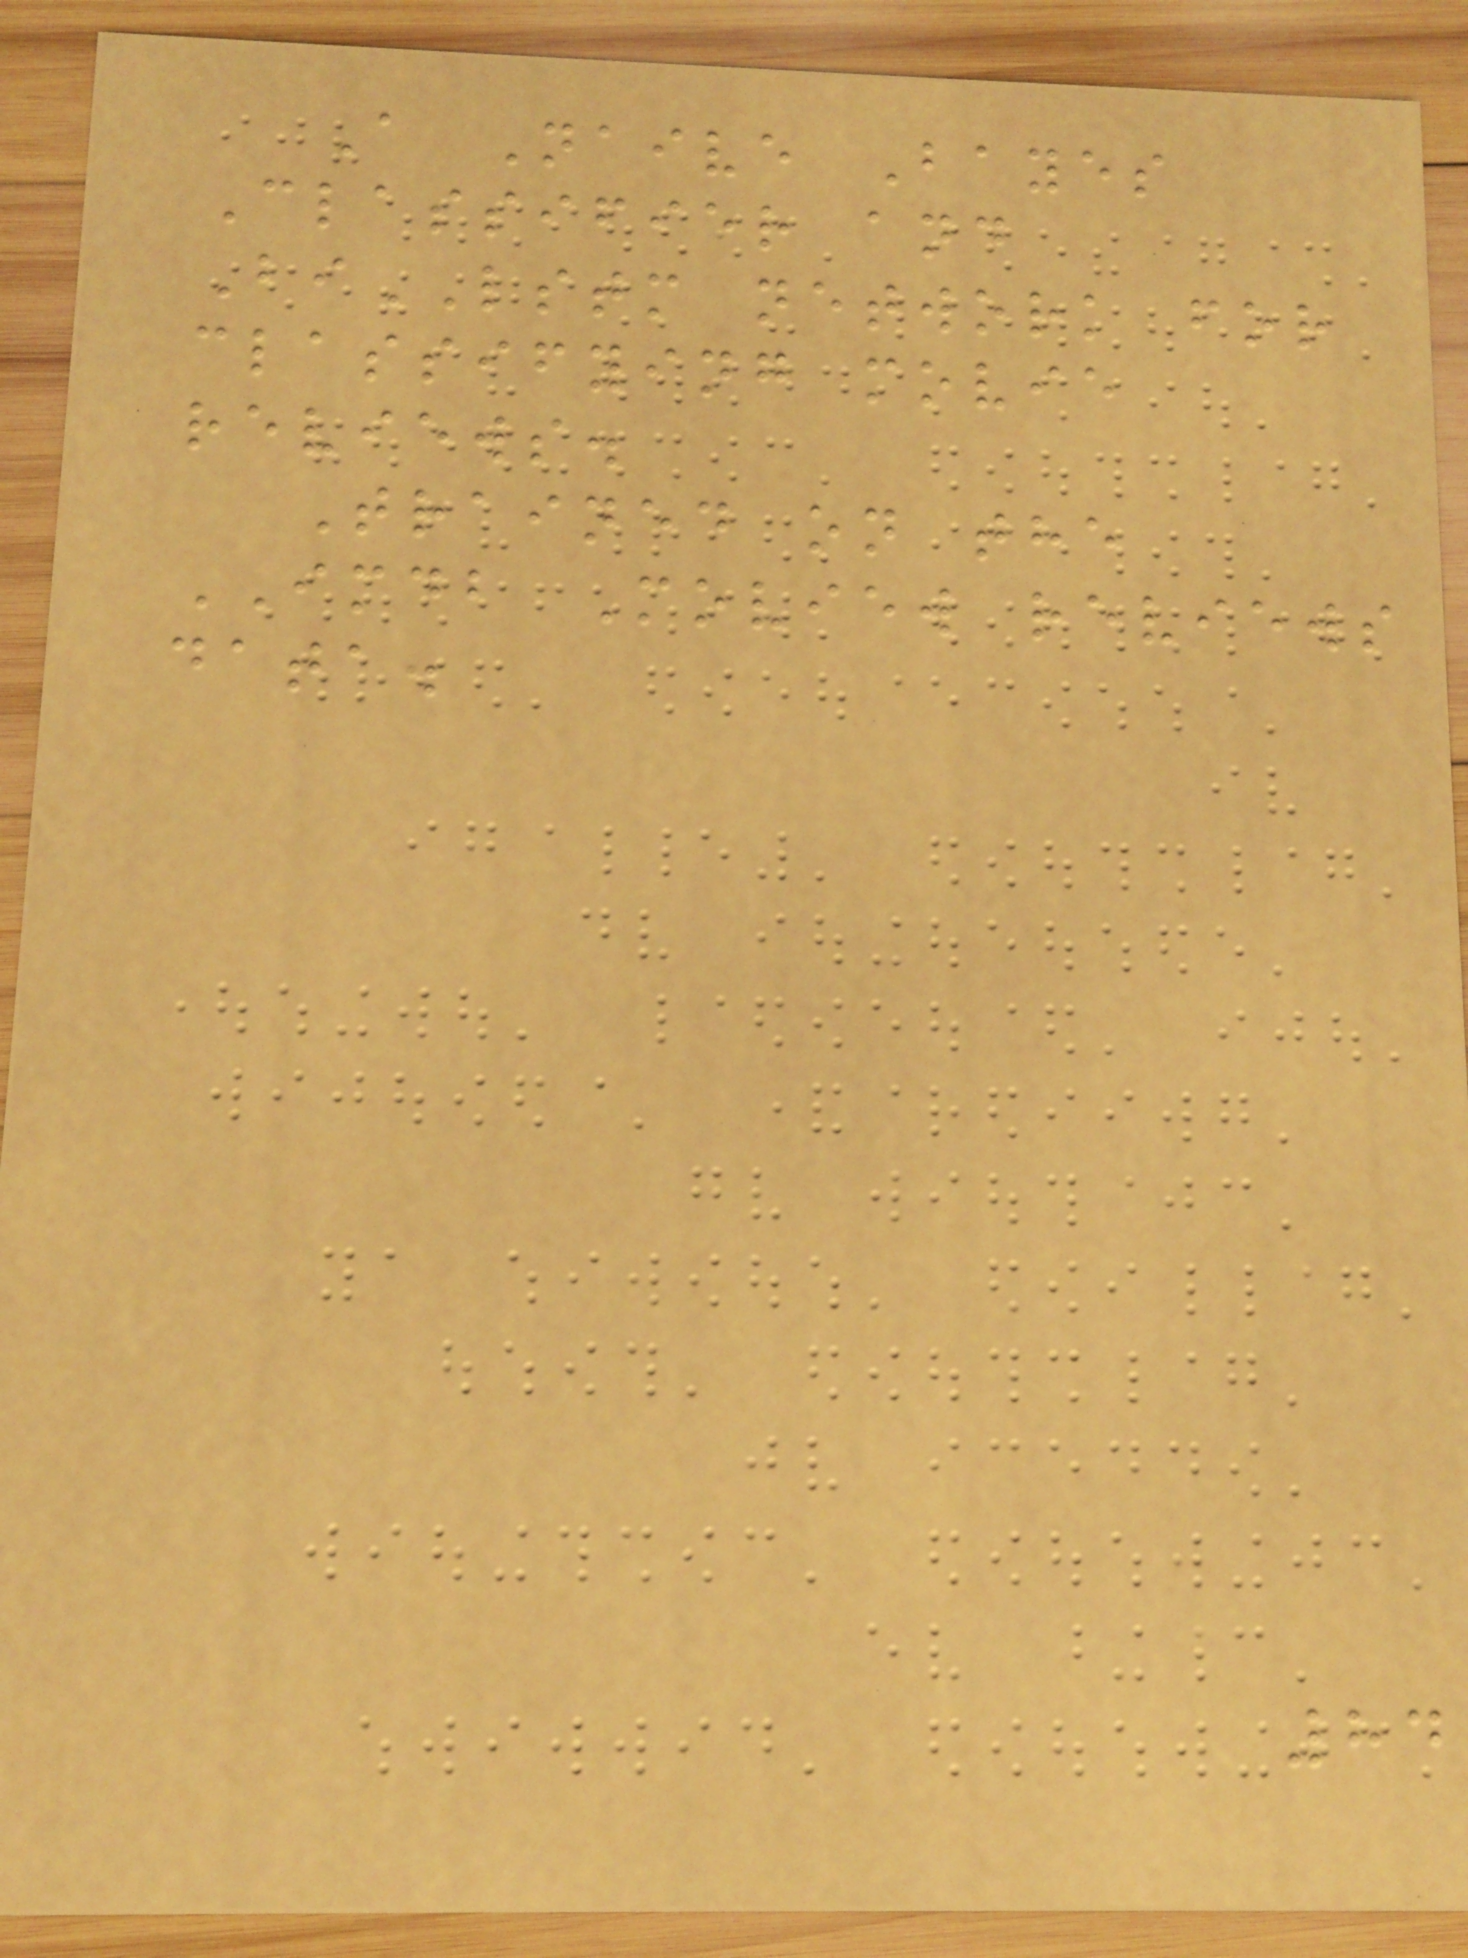A Naive Bayes
Classifier and
BiLSTM network for
classifying movie
reviews.
Trained on the
IMDB Moview reviews
data.
84
